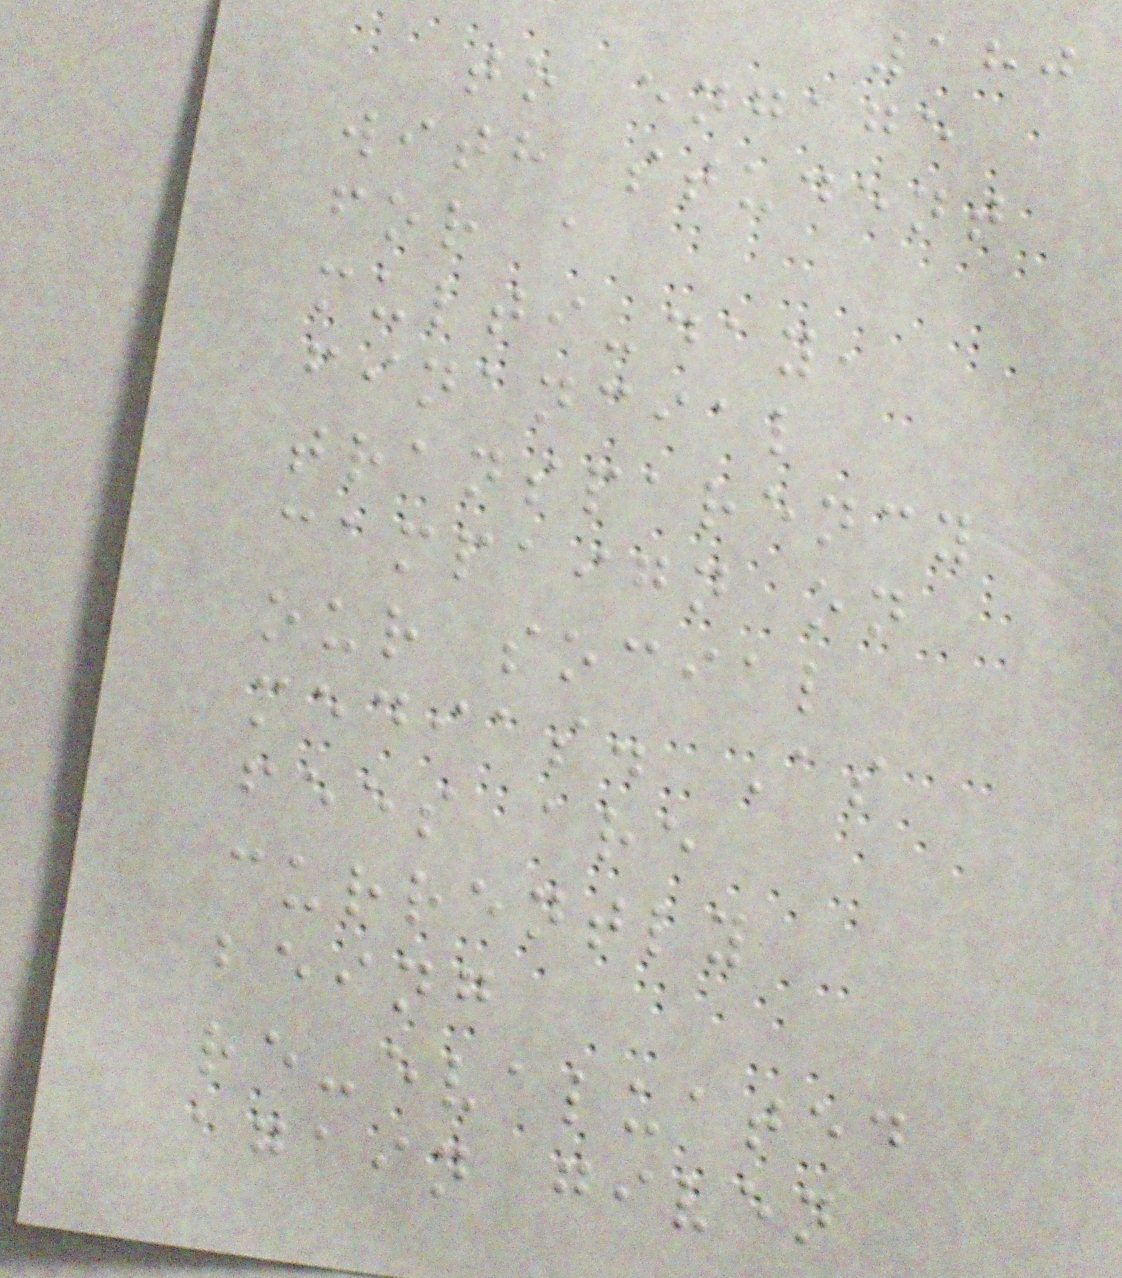180
to engage
with student
for a
multi-day,
financial
transparency
campaign on
our social
medias. As
fees are
currently
being
re-evaluated
again given
